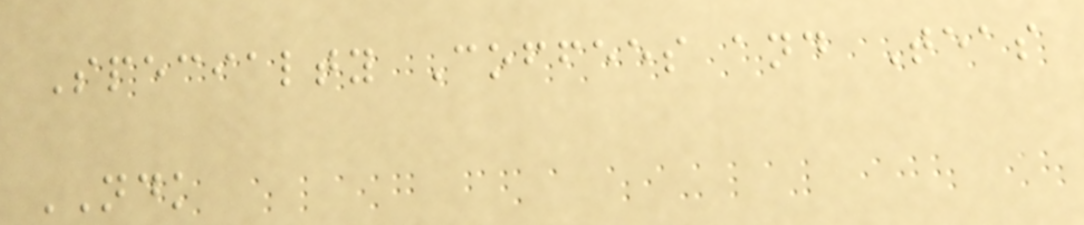Specialty Coffees and Teas
NDK
